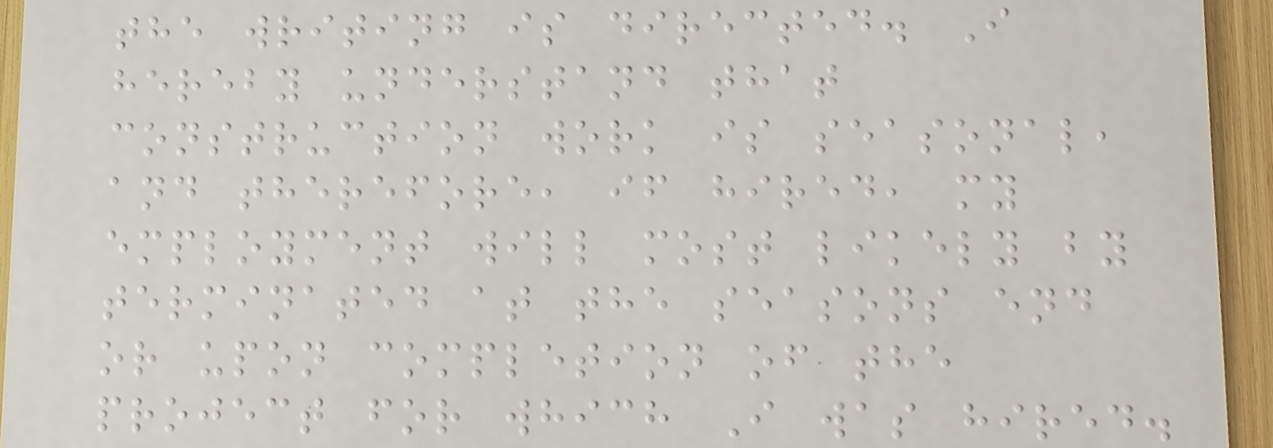the writing is directed. I
hereby understand that
construction work is seasonal,
and therefore, if hired, my
employment will most likely by
terminated at the seasons end
or upon completion of the
project for which I was hired.
